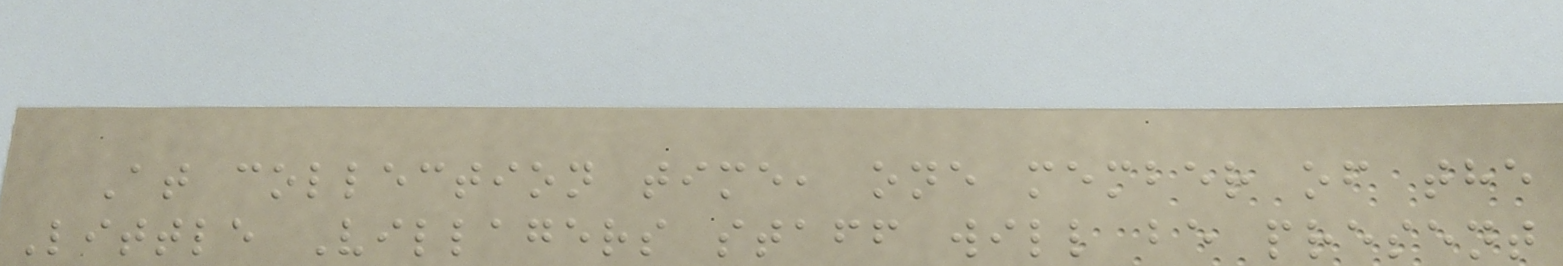At collection time, one member of the
Little Villagers staff will be present
